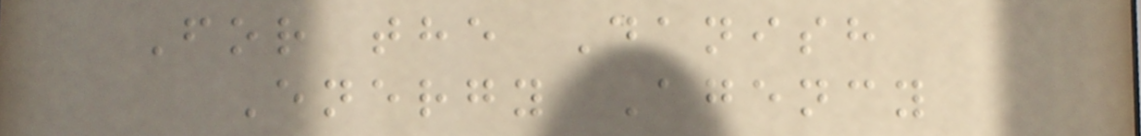For the Danish
Energy Agency
